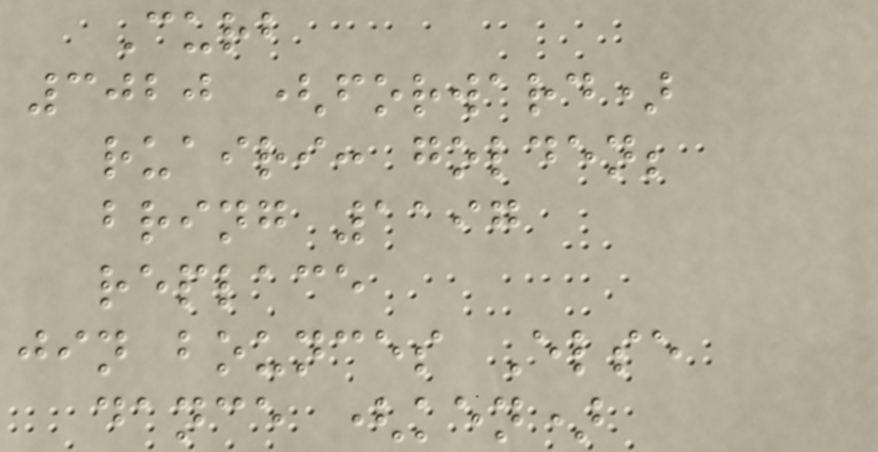Curb
3020 (forward)
ruairi: golden;
bring 1197
replace
jin bounces Else
dance (ken)
